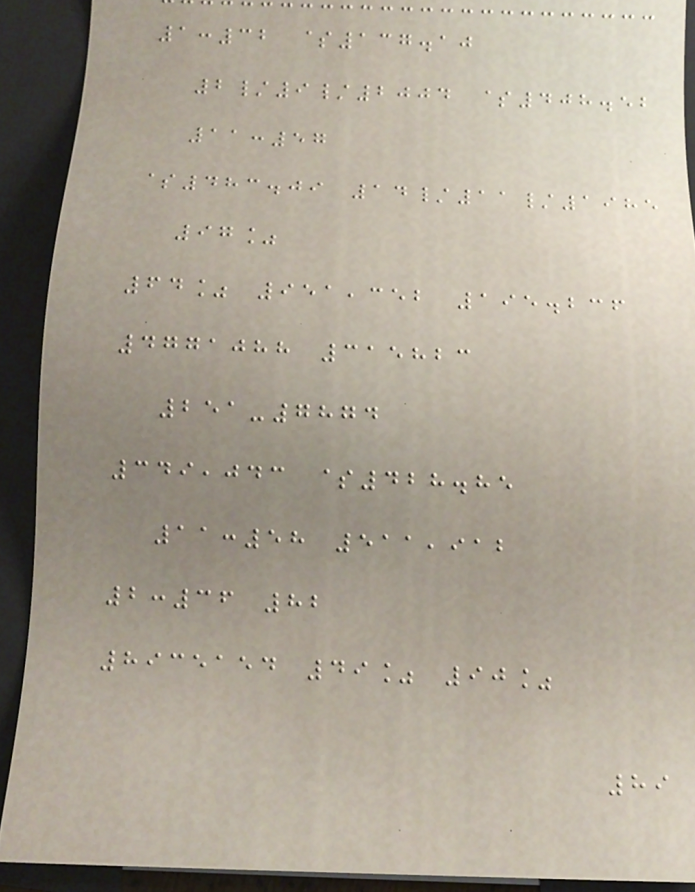1:32 $137.10
2/9/2004 $408.52
11:57
$483.09 14/11/1985
97%
64% 951,352 195.236
4771088 315823
251-7874
349,043 $428.85
11:58 511,912
2:36 82
8935154 49% 90%
89
